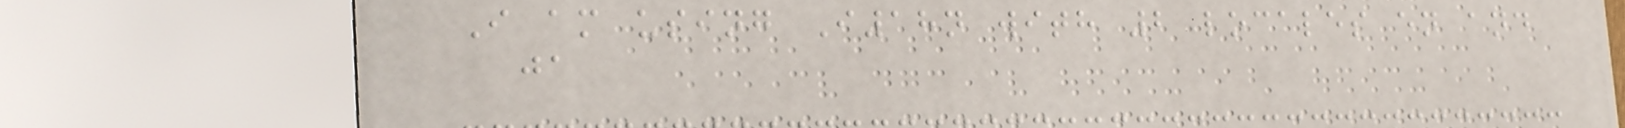I am using I18n with 2 locales en and
ja
